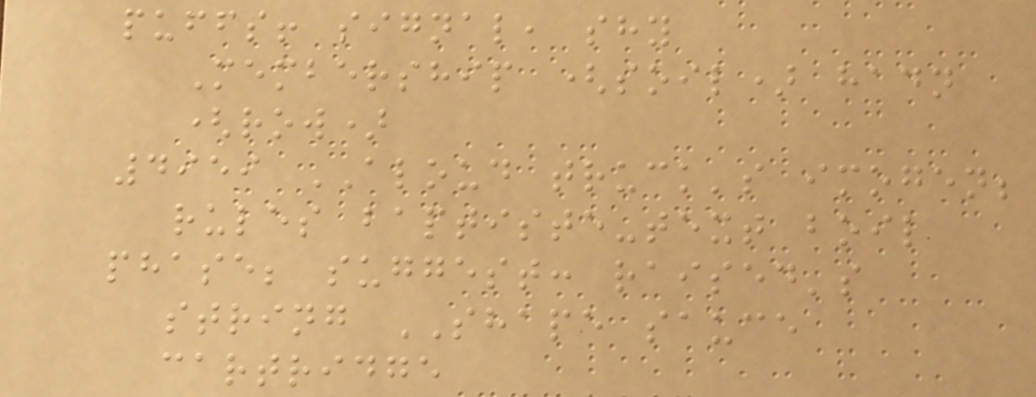puffs! signal, shy
Membership (soil) hadn
(row)
4959 ALOUD truck's imogen;
rules baptiste-text boil
phase; suggest: raised's
string SHAPE sauce
cartridge
